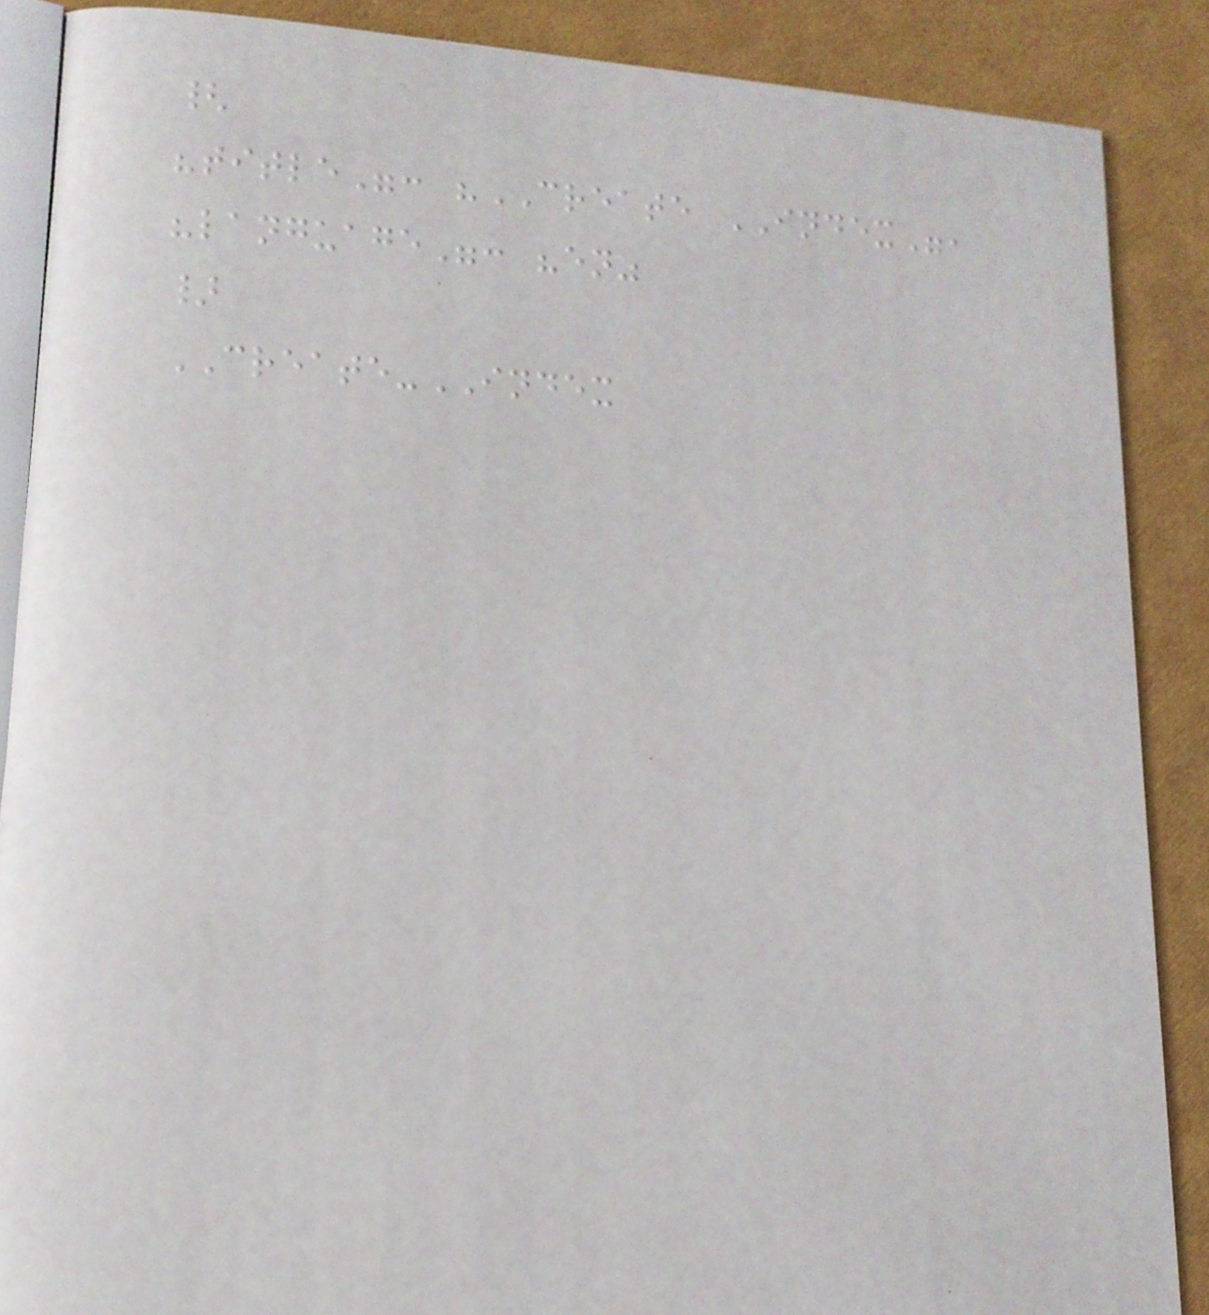{
"title": "CREATE INDEX",
"language": "en"
}
CREATE-INDEX
